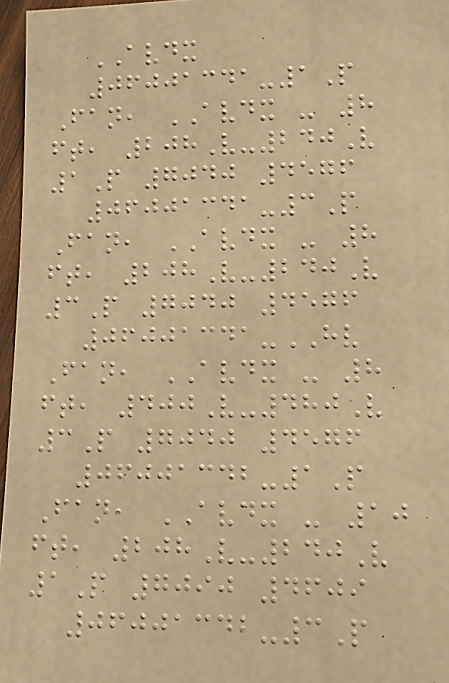AVDX
06001341-1P
Fan, AVDX - 8
ft, 208V-240V
1P 7040 4576
06001341-3P
Fan, AVDX - 8
ft, 208V-240V
3P 7040 4576
06001341-HV
Fan, AVDX - 8
ft, 400V-480V
3P 7040 4576
06001342-1P
Fan, AVDX - 10
ft, 208V-240V
1P 7090 4609
06001342-3P
